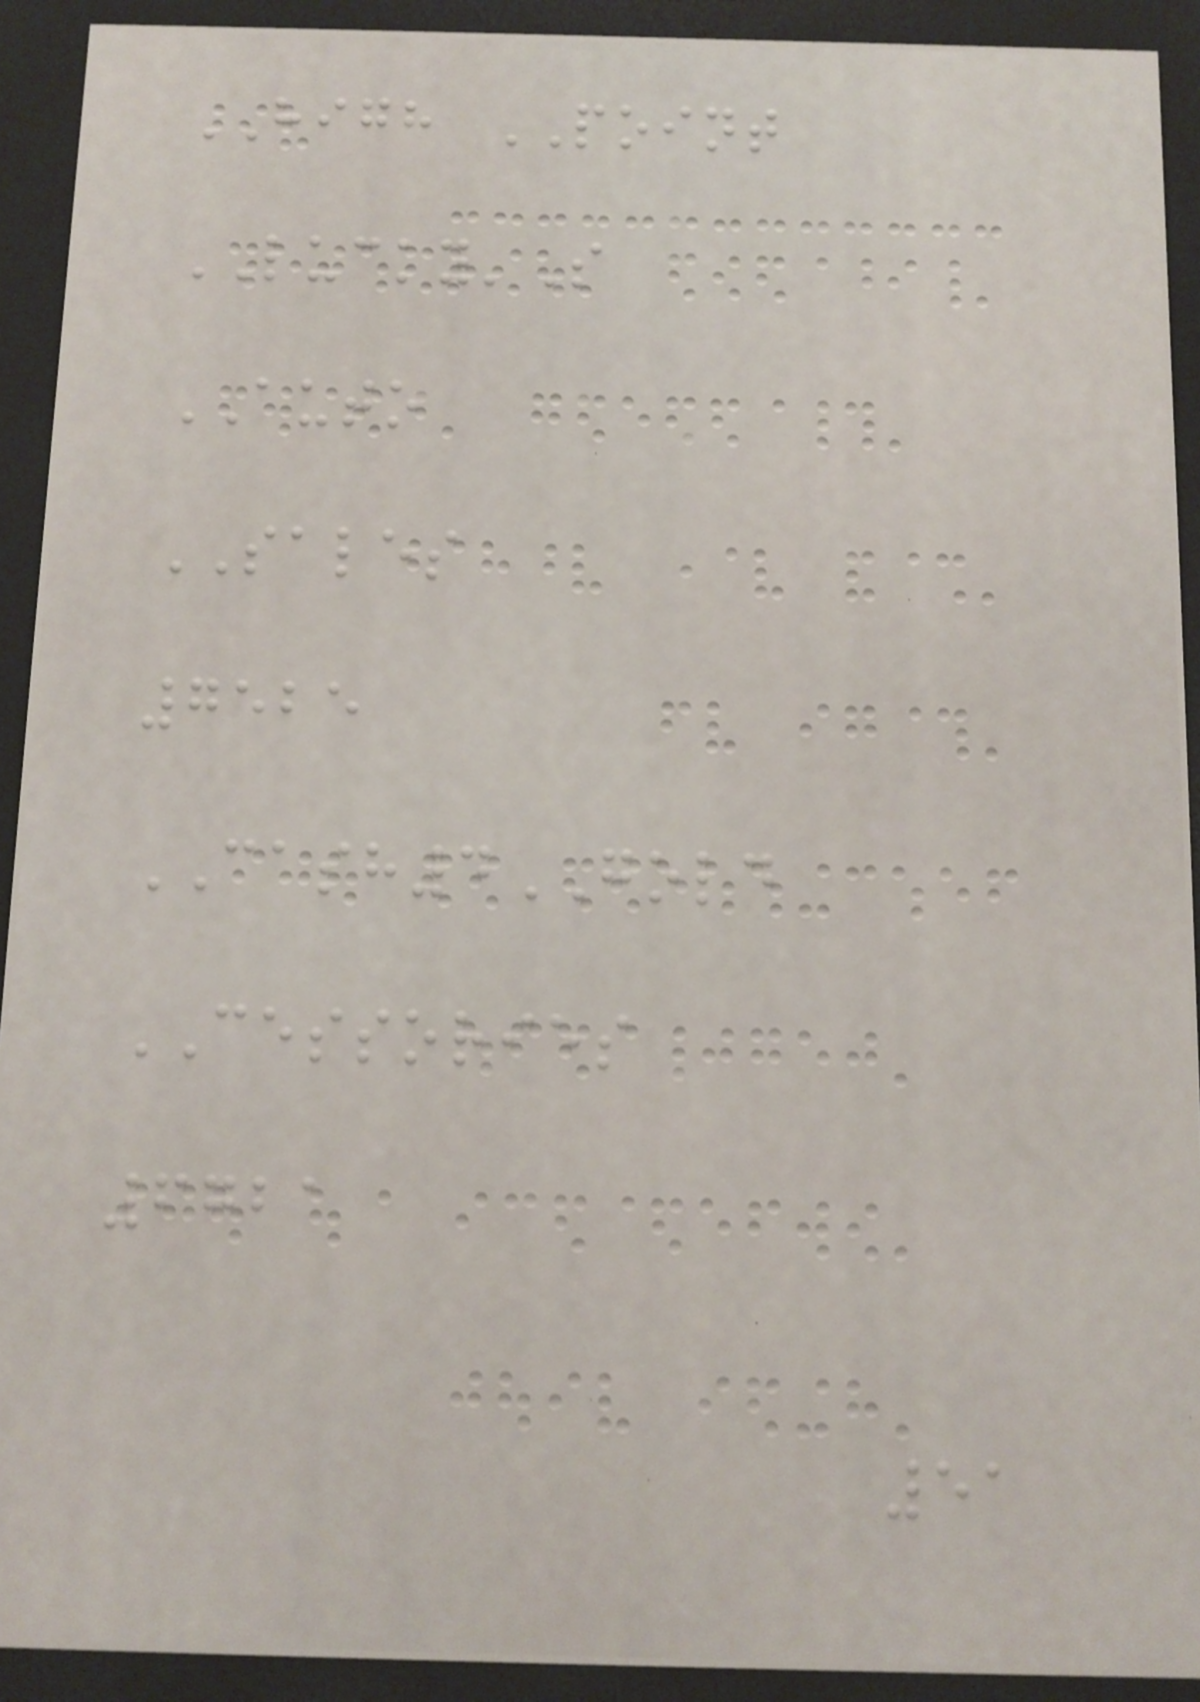HIGH POINT
LUCKY'S
AUTO
SALES
7525
CASH4GOLD
CESSORIES
6721
51
